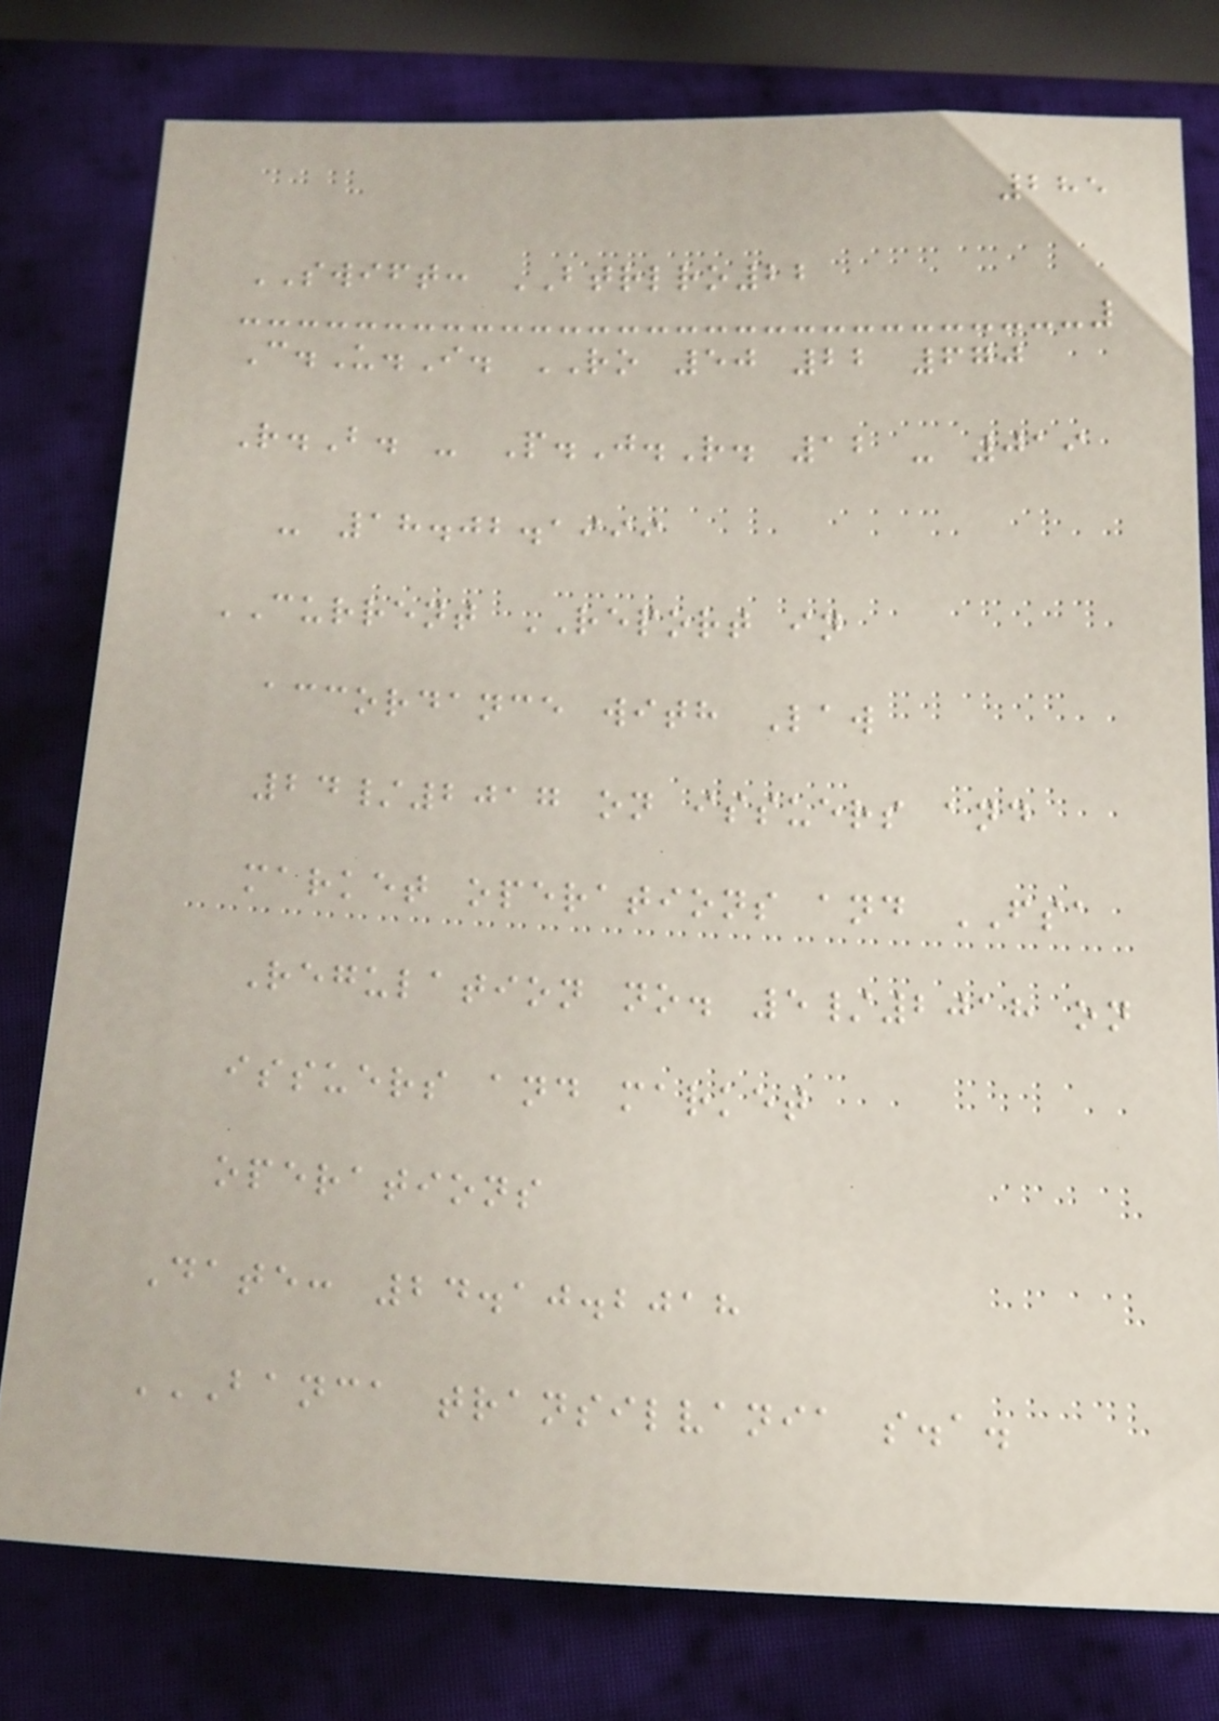285
SWIFT: BTRLRO22
C.U.I. RO 50 22 670
R.B. - P.J.R. 12 - 019
- 18.02.1999
CURRENT REPORT in
accordance with Law
24/2017 on issuers and
market operations and FSA
Regulation no. 5/2018 on
issuers and market
operations
Date: 24.10.2018
BANCA TRANSILVANIA S.A.
